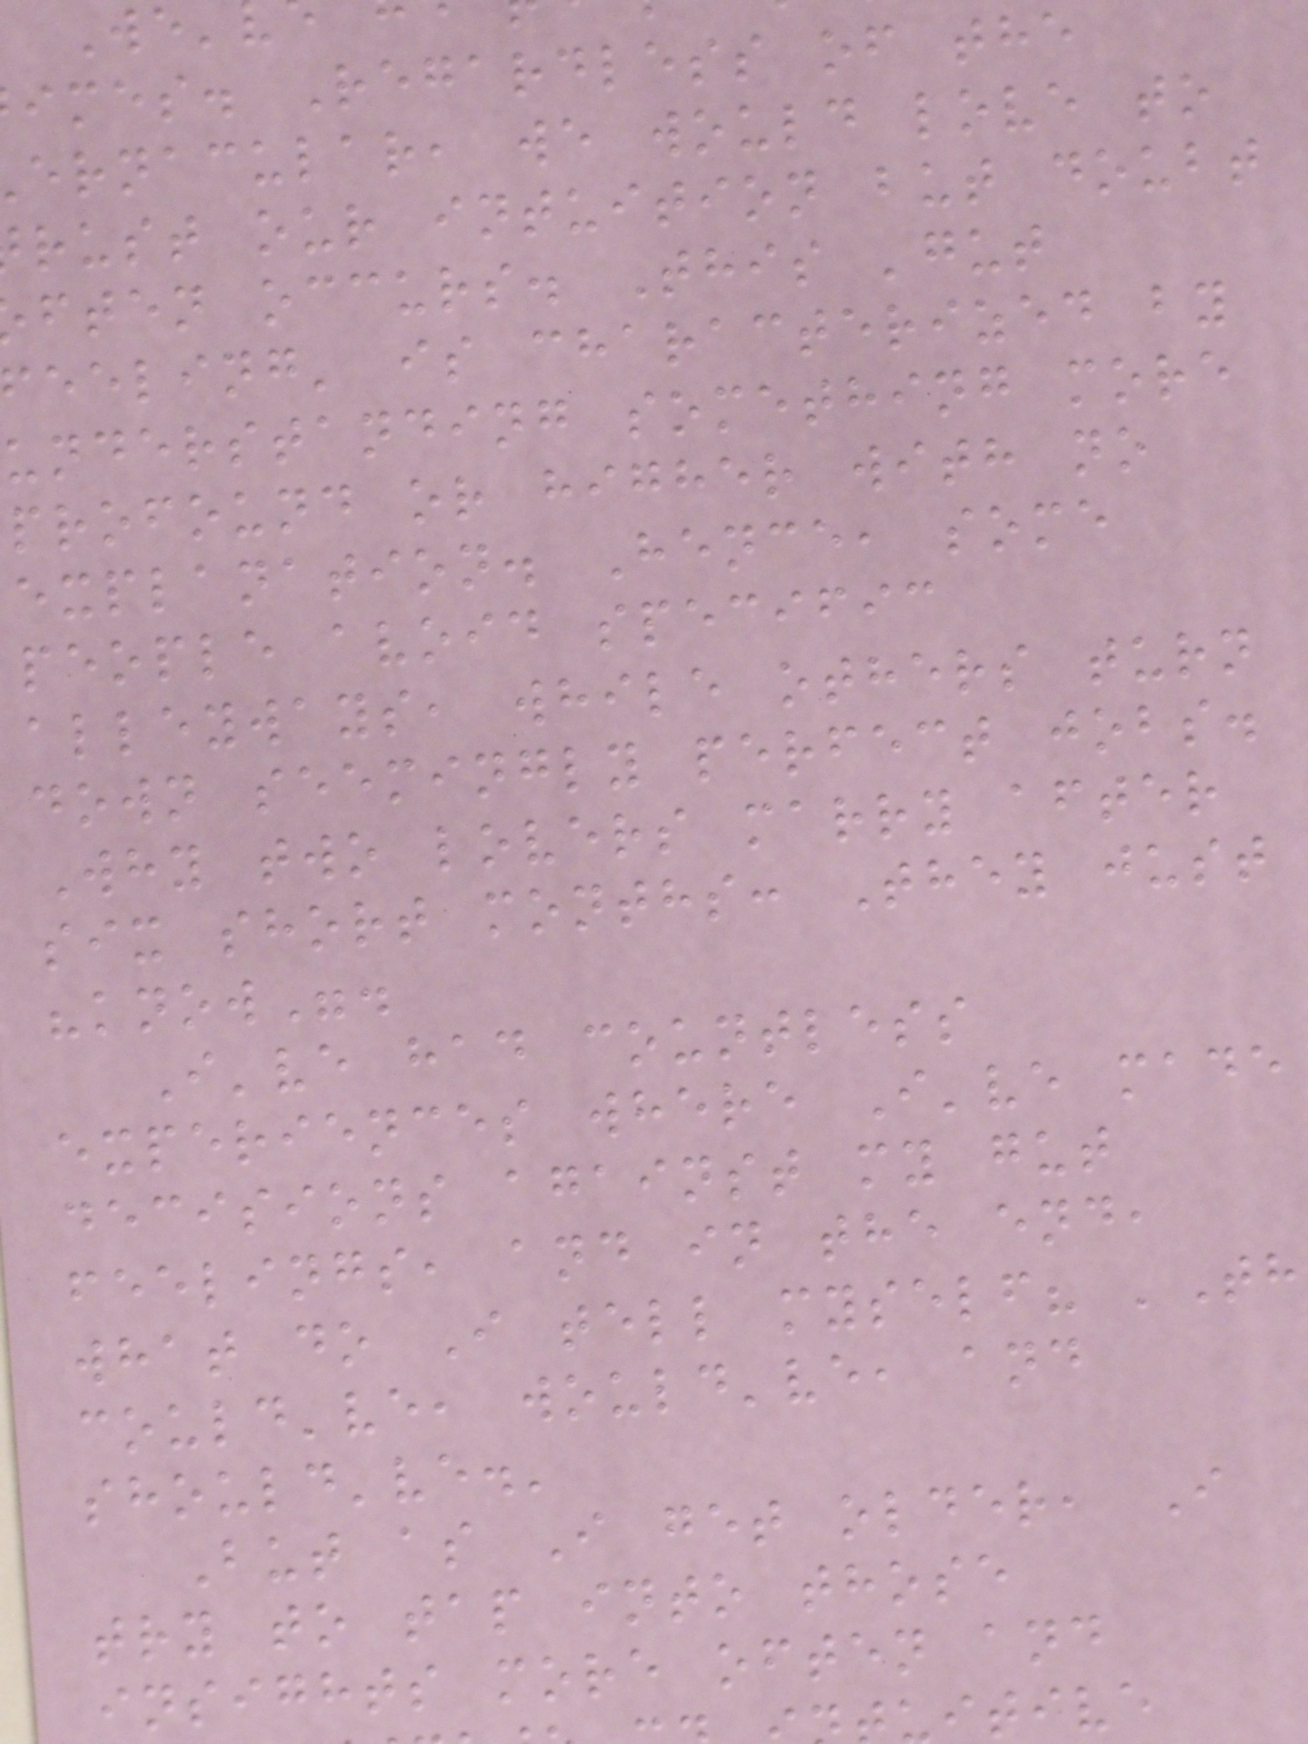imes. Regardless of the
ernacular, we would love to
rust our intuition but doubt
ften occurs. This 'gut
feeling' is characterized by
understanding something more
profound or higher with no
explanation. Hence, some
people avoid specific
alleyways, while others turn
down seemingly perfect jobs.
Why two lovers marry after
six short months: They just
"know".
I've had countless
experiences where I've made
decisions against my gut
feelings, and in the end,
what do I tell myself? 'Th
could've, would've, and
should've.'
But as I get older, I
try to tap into those
insights more often and
